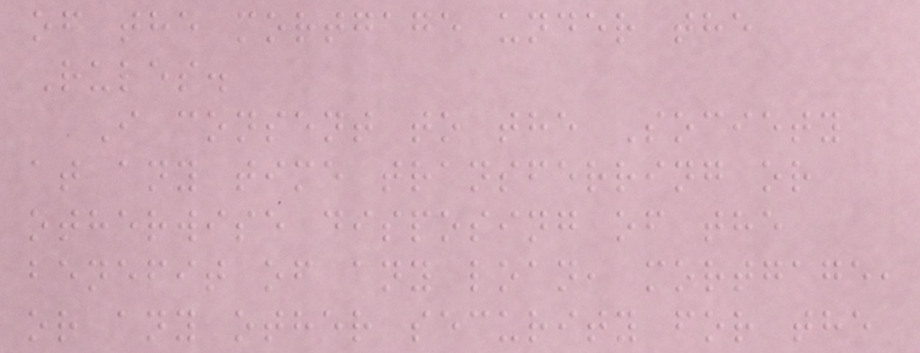of the mortgage under the
Rules.
I consent to the Society
at any time transferring or
otherwise disposing of the
benefit of any loan, mortgage,
or any other security for the
